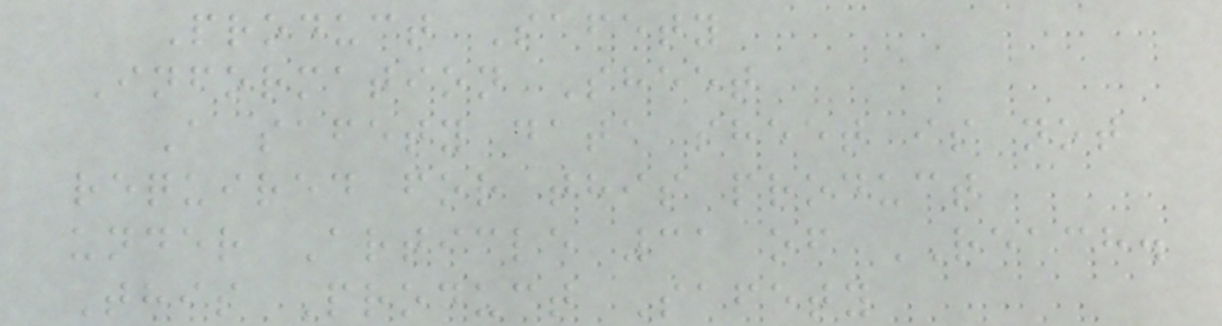Product Safety
Information Sheet
A safety data sheet is not
required for this product
under Article 31 of REACH.
This Product Safety
